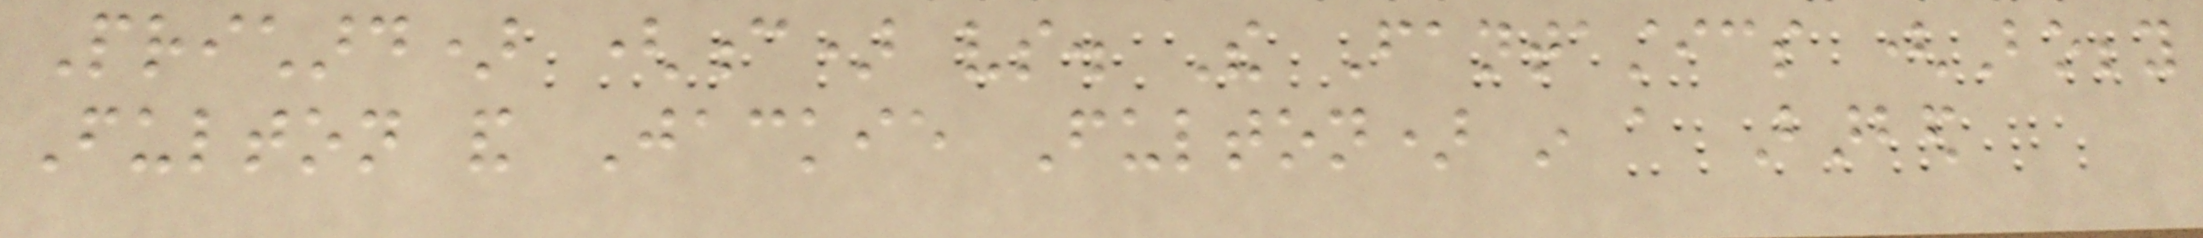Prichard) (c) vs. The Fantastics (Bobby
Fulton and Jackie Fulton) in a Barbed
